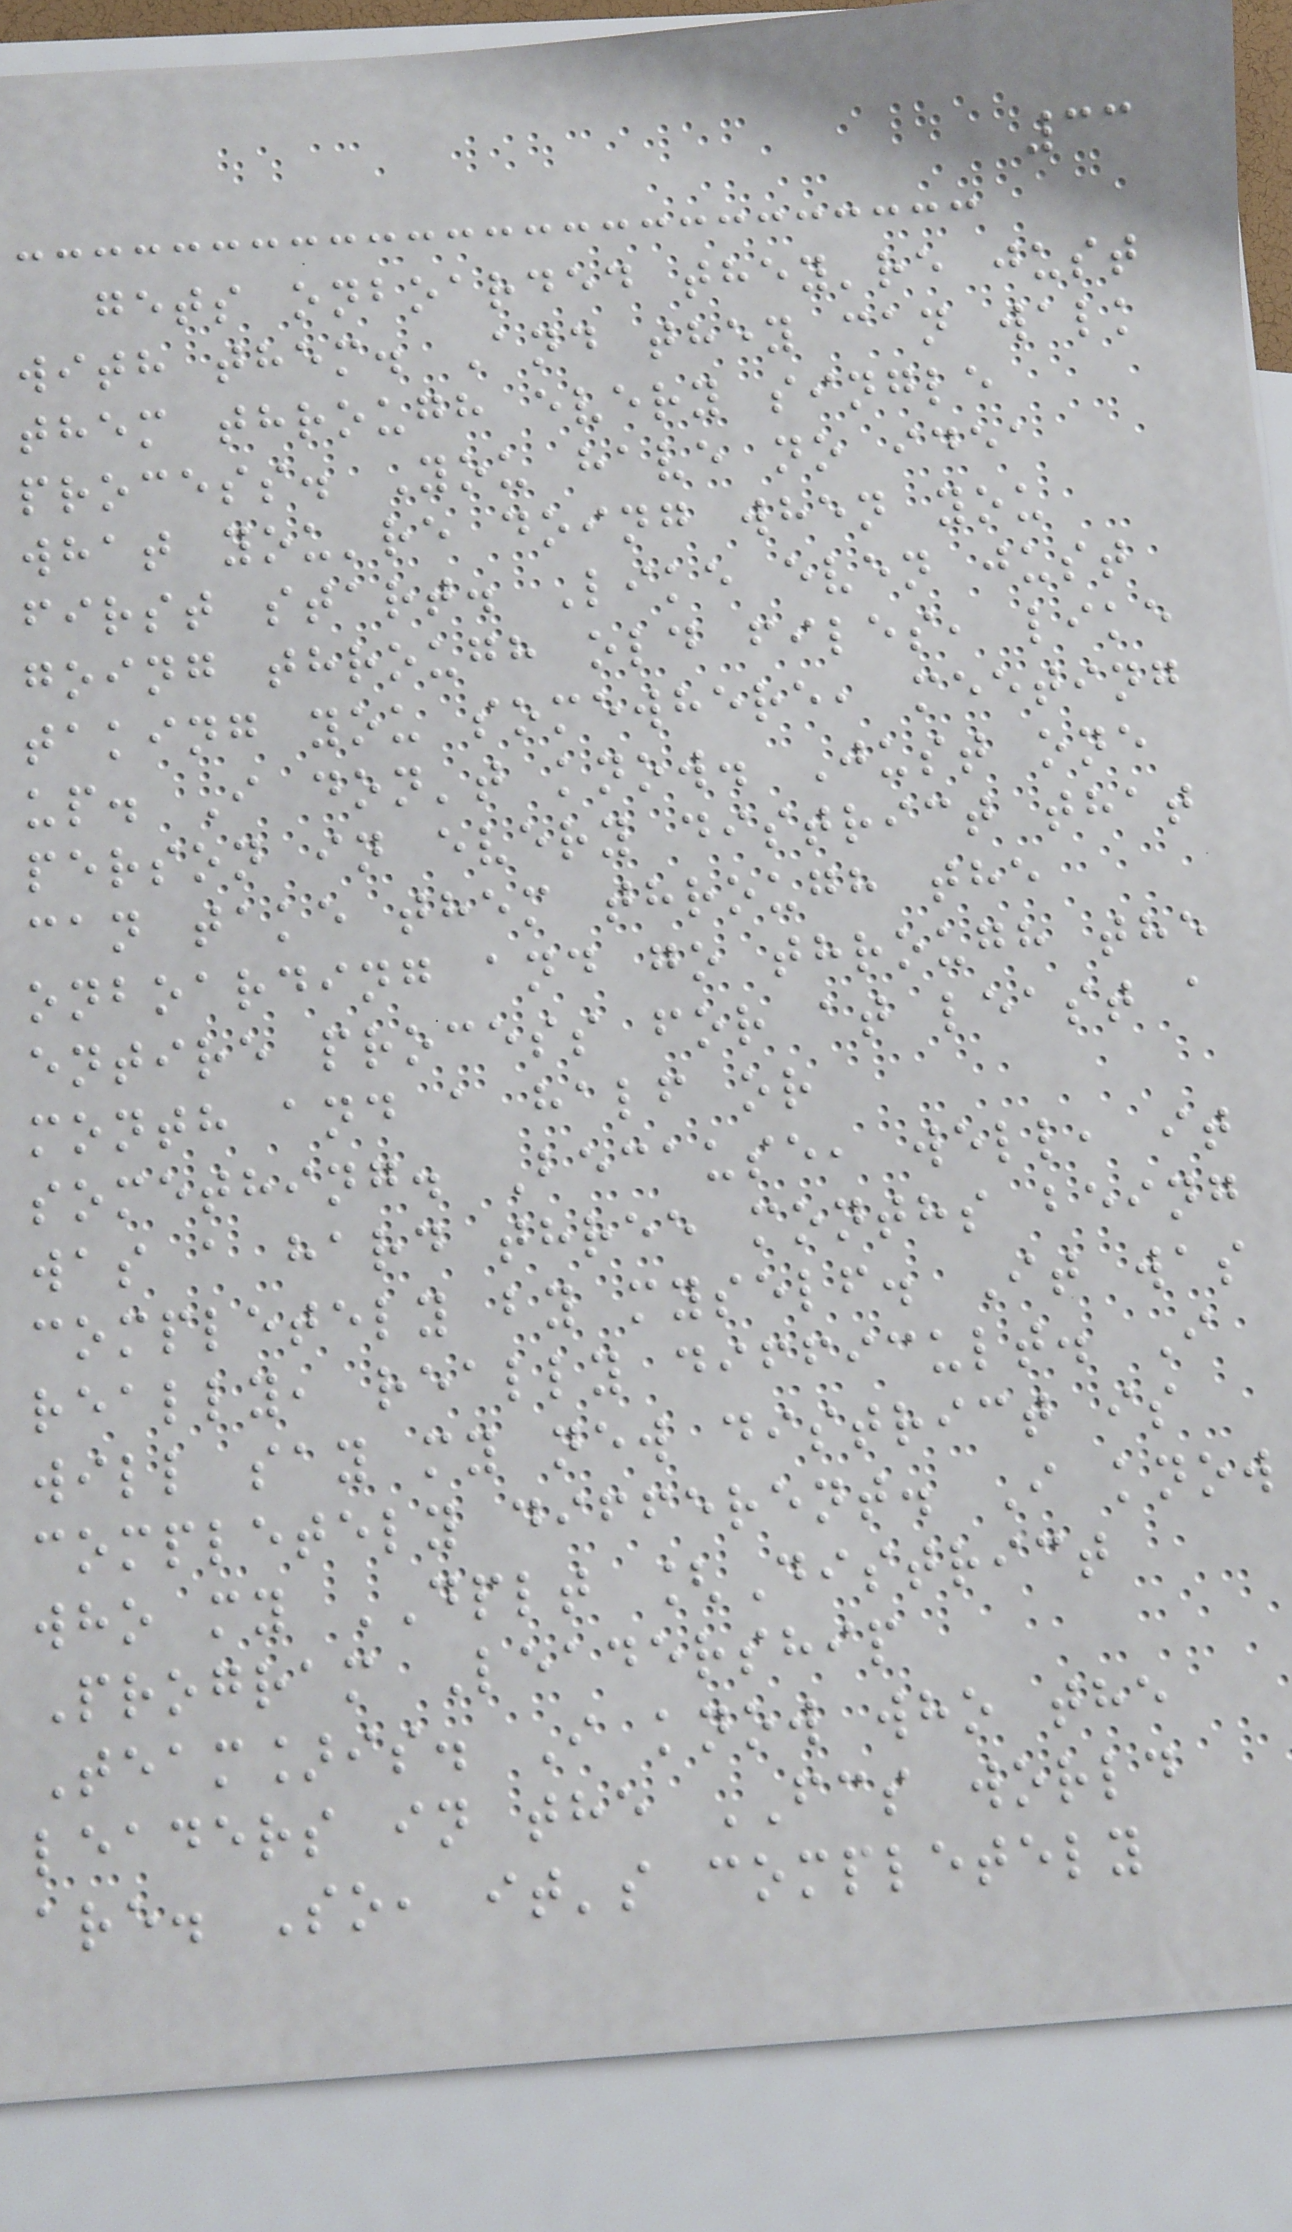33
gets onboarded they're just
with them. And they can walk
them through every single
process. You have no idea
what you're doing when you
first start. Like even just
going through old files, like
taking you somewhere, meeting
up. I don't know. Just one
person in every district that
can take them through the
onboarding and go through the
entire process for at least a
month and a half or
something. Because, well, it
was a hard three months being
completely by myself. It was
really, really difficult. I
will say my new district is
completely different. I know
who my DPLT [District
Program Leadership
Team]is. I know who the
leaders in the FCS world
are. So, it's completely
